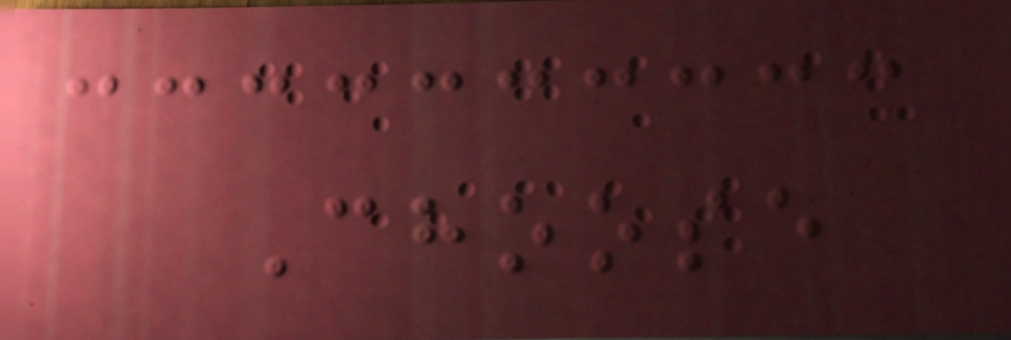Choose
